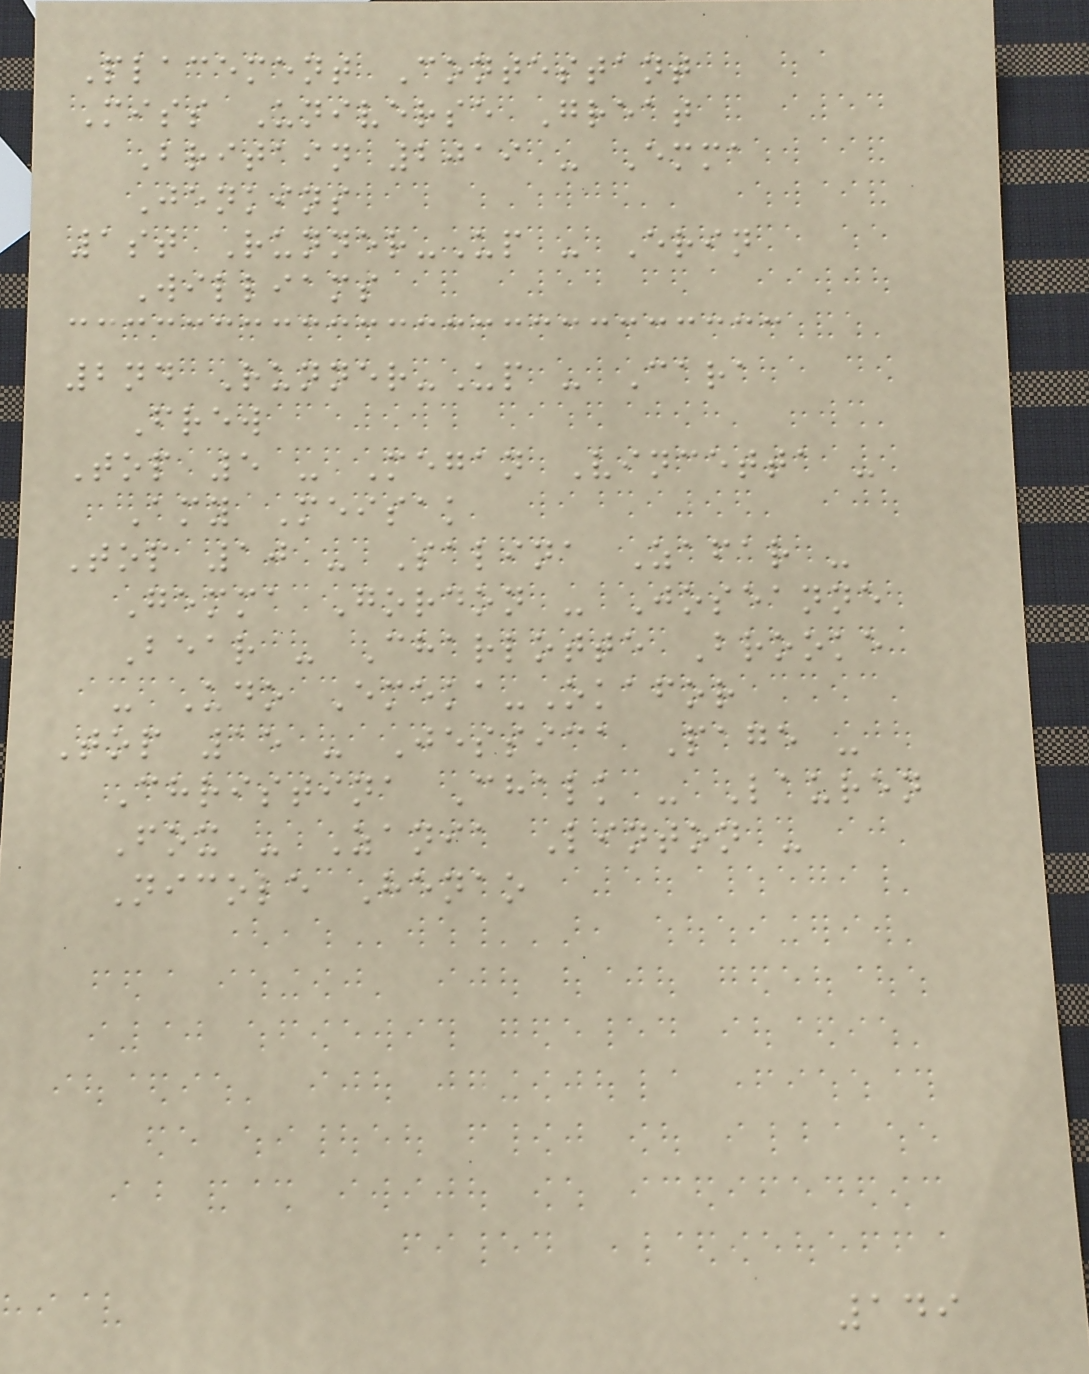Placement Contestant
Miss Universe Great
Britain 2019 - Emma
Jenkins
1st Runner-Up - Erin
Williams
2nd Runner-Up - Cara
Frew
Top 5 - Megan Vincetta -
Amy Meisak
Top 10 - Salina Zafar -
Gemma Gordon - Joseanne
Bear - Charlotte Brooke
- Udo Emeka-Okafor
Top 15 - Jessica Page -
Christina Chalk - Lauren
Fox - Zania Linton -
Nicole Henao
149
